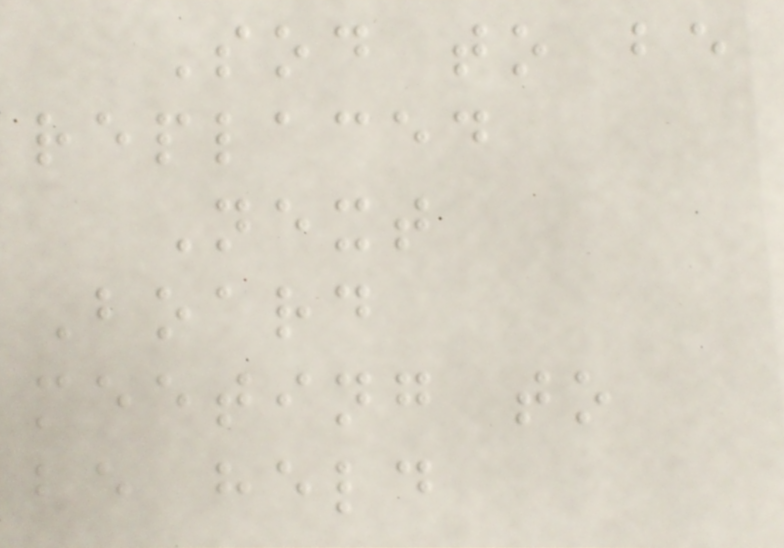Sod to be
replaced
Next
Board
meeting to
be held
